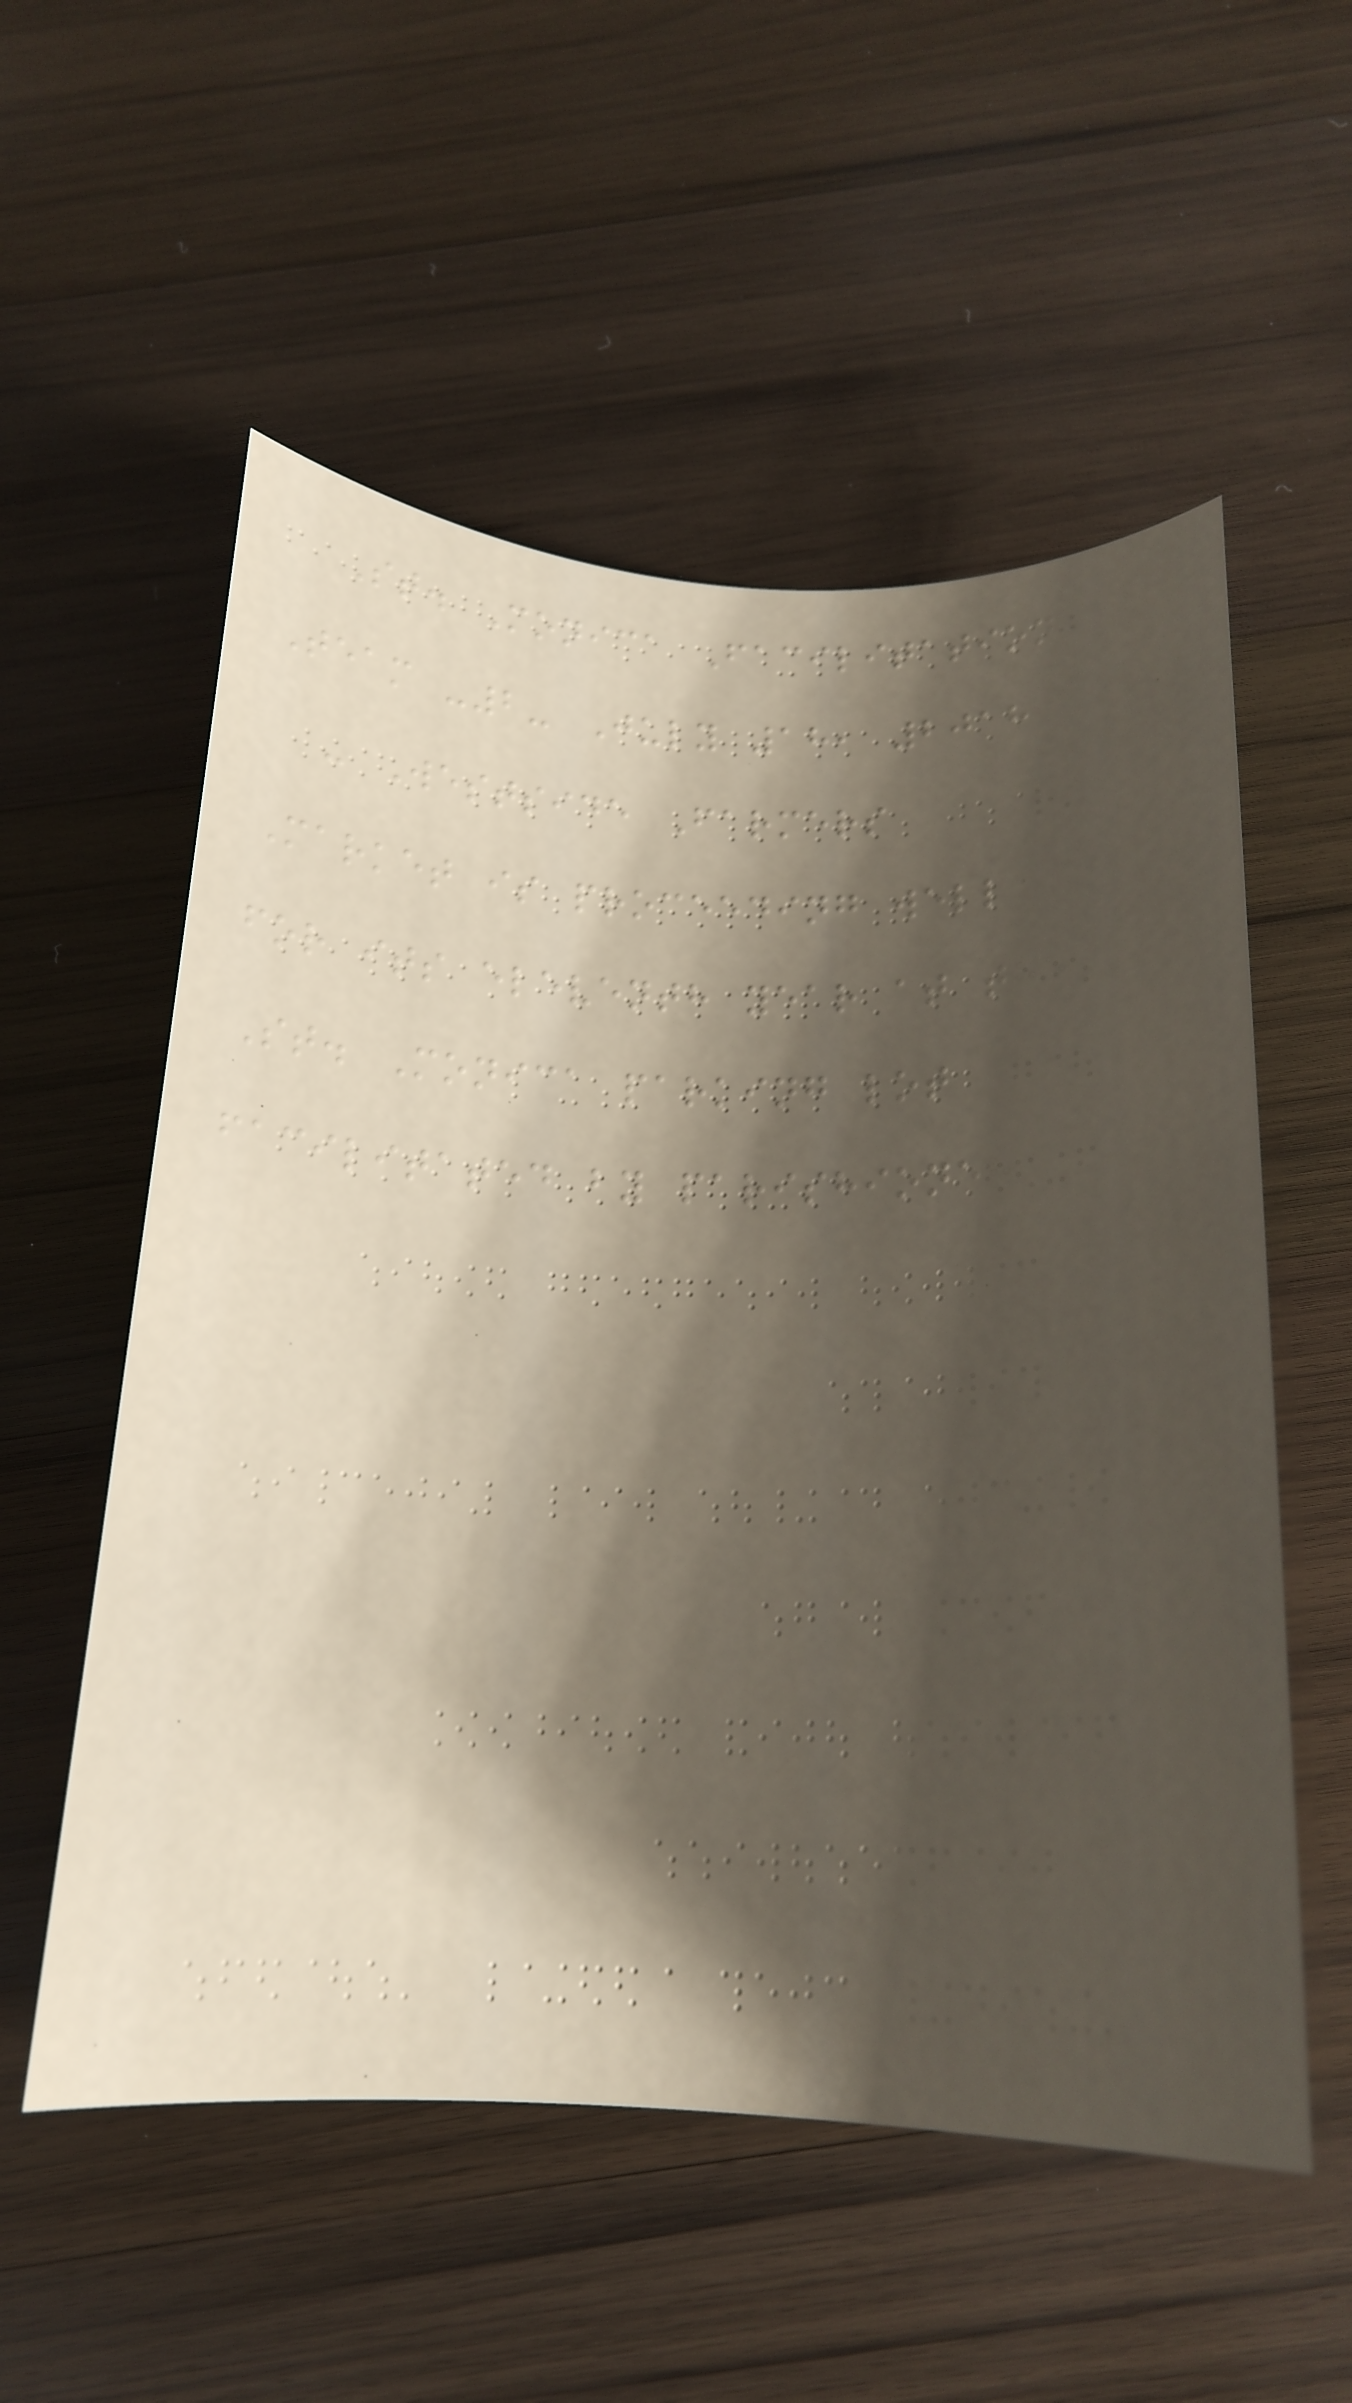St. Monica Facilitation
Team -2- July 18, 2018
- Westside Farmers
Market is proceeding well
for its eleventh year at the
St. Monica parking lot
facilitated by parishioner
